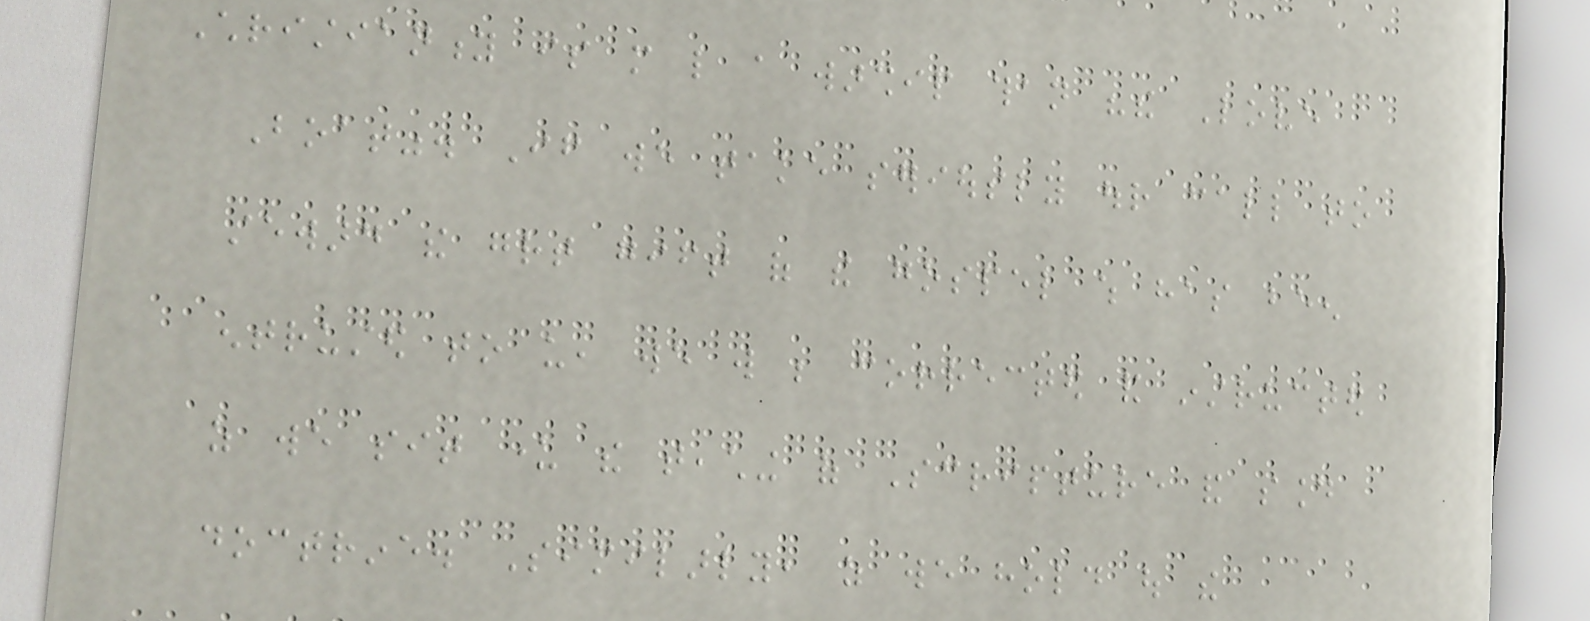Christianity is more like a warship than "the Love
Boat". If we take seriously our call to
steward the great gift of the gospel which has been
entrusted to us, we will be corrected and instructed
as we sit under the teaching of Scripture and sound
doctrine. Similarly, as we hold out the
